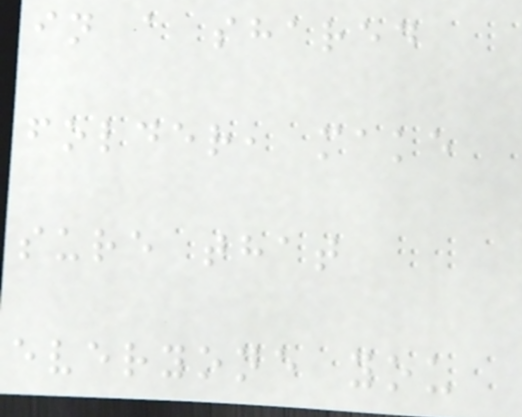in a shared
folder, make
sure that
everyone you
